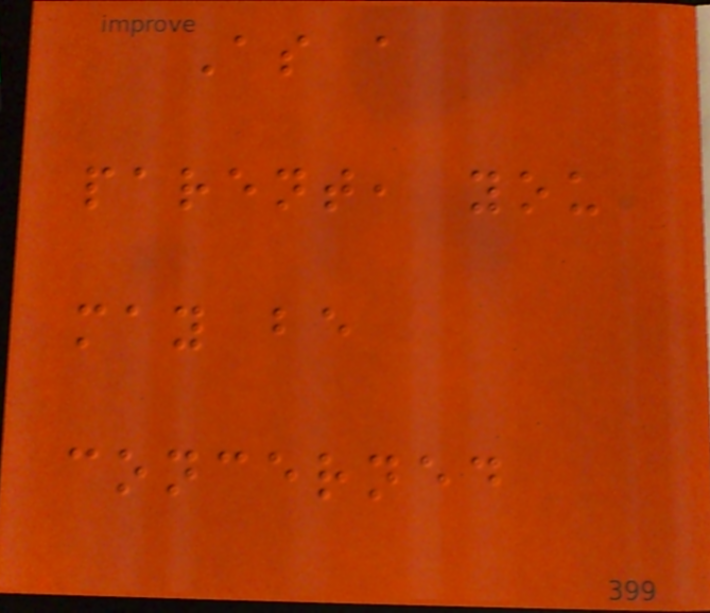As a
parent, you
may be
concerned
